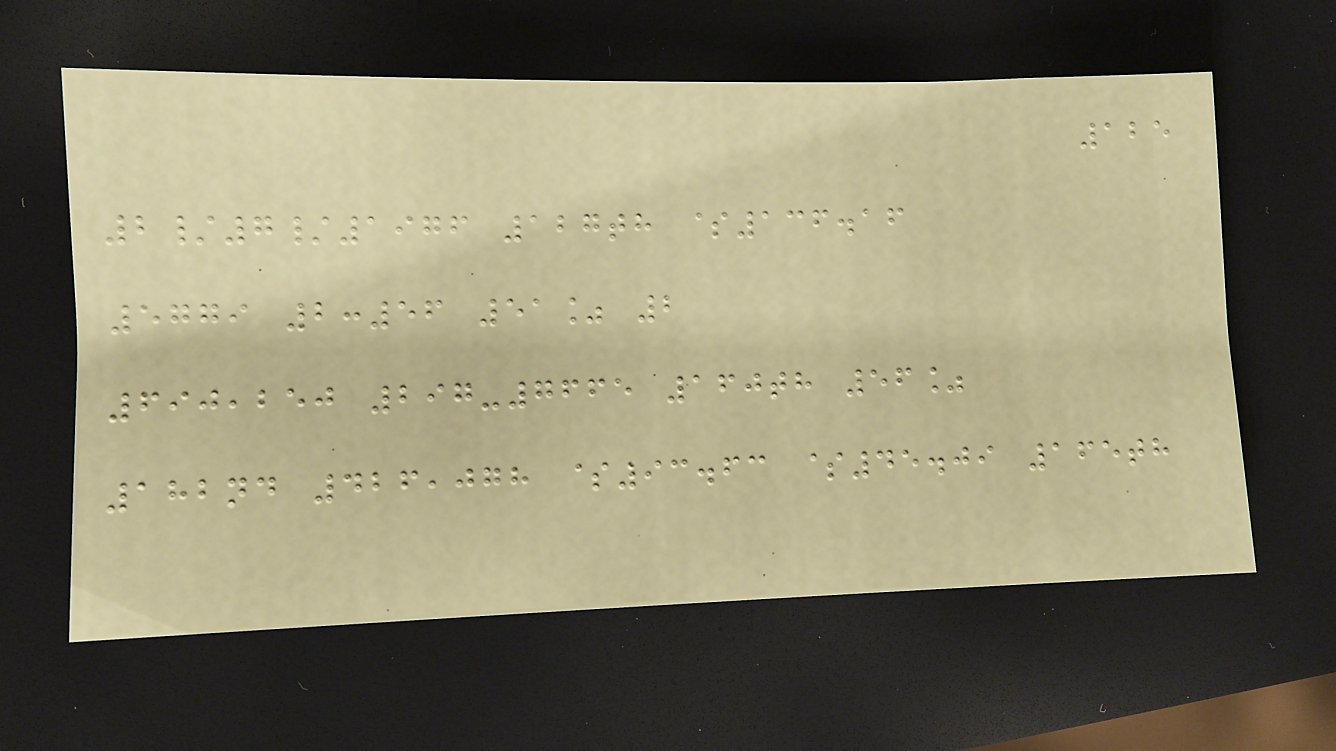125
2/7/1976 127th $136.16
5779 2:56 51% 2
690,250 297-7665 160th 56%
182nd 426,078 $93.63 $45.09 165th
